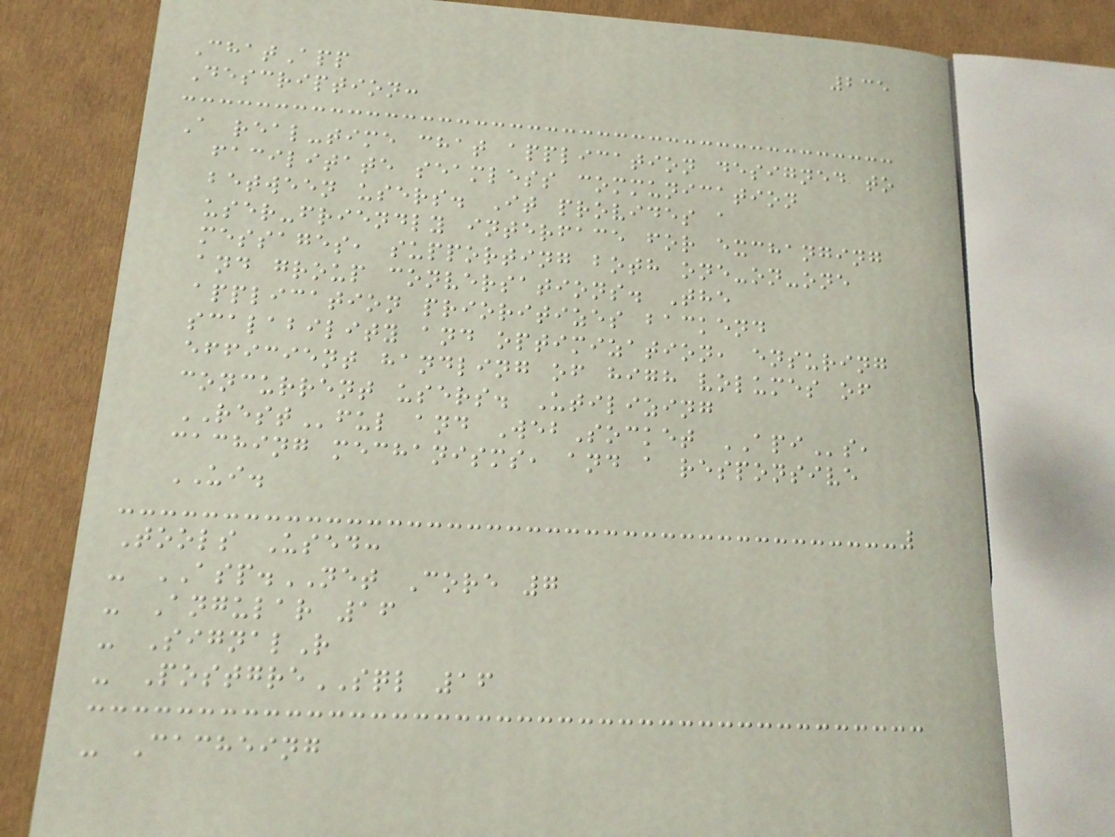235
ChatApp
Description:
A real-time chat application designed to
facilitate seamless communication
between users. It provides a
user-friendly interface for exchanging
messages, supporting both one-on-one
and group conversations. The
application prioritizes backend
scalability and optimization, ensuring
efficient handling of high volumes of
concurrent users. Utilizing
RESTful and WebSocket APIs,
caching mechanisms, and a responsive
UI.
Tools Used:
- ASP.NET Core 7
- Angular 16
- SignalR
- PostgreSQL 16
- Cacheing
